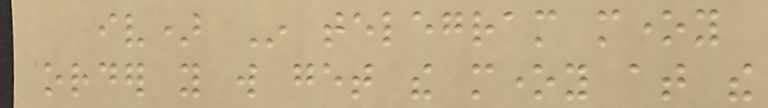iv) In telegram money
order you will get the money at the
